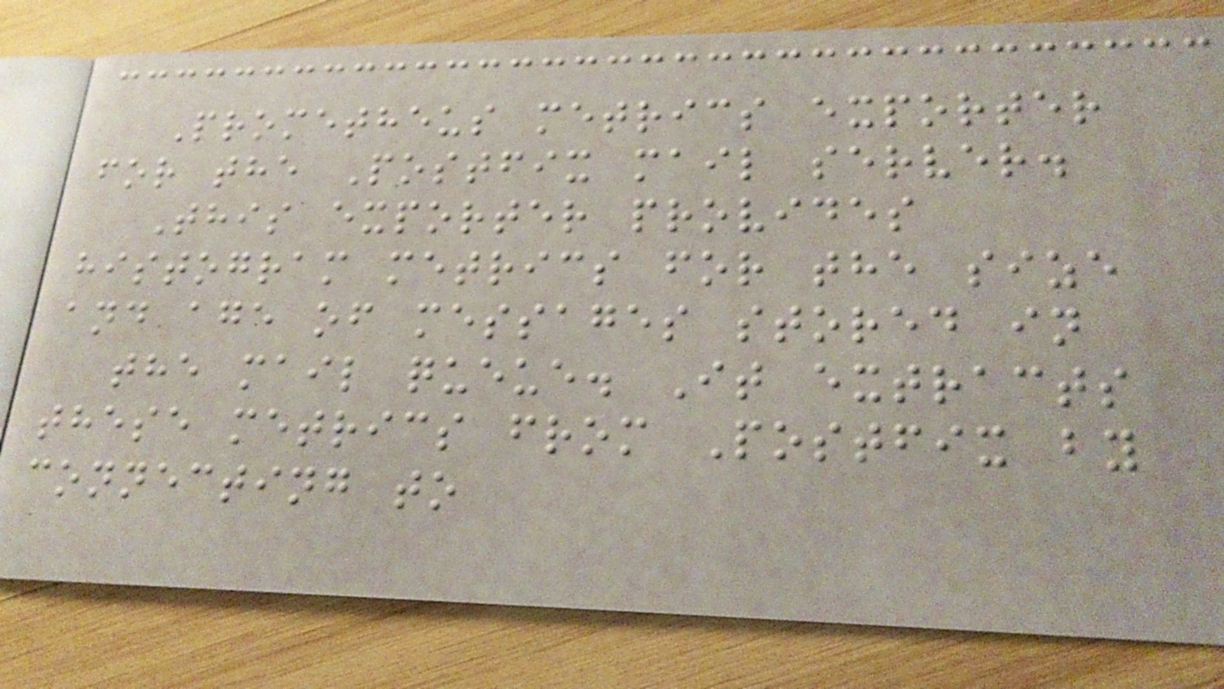Prometheus metrics exporter
for the Postfix mail server.
This exporter provides
histogram metrics for the size
and age of messages stored in
the mail queue. It extracts
these metrics from Postfix by
connecting to
